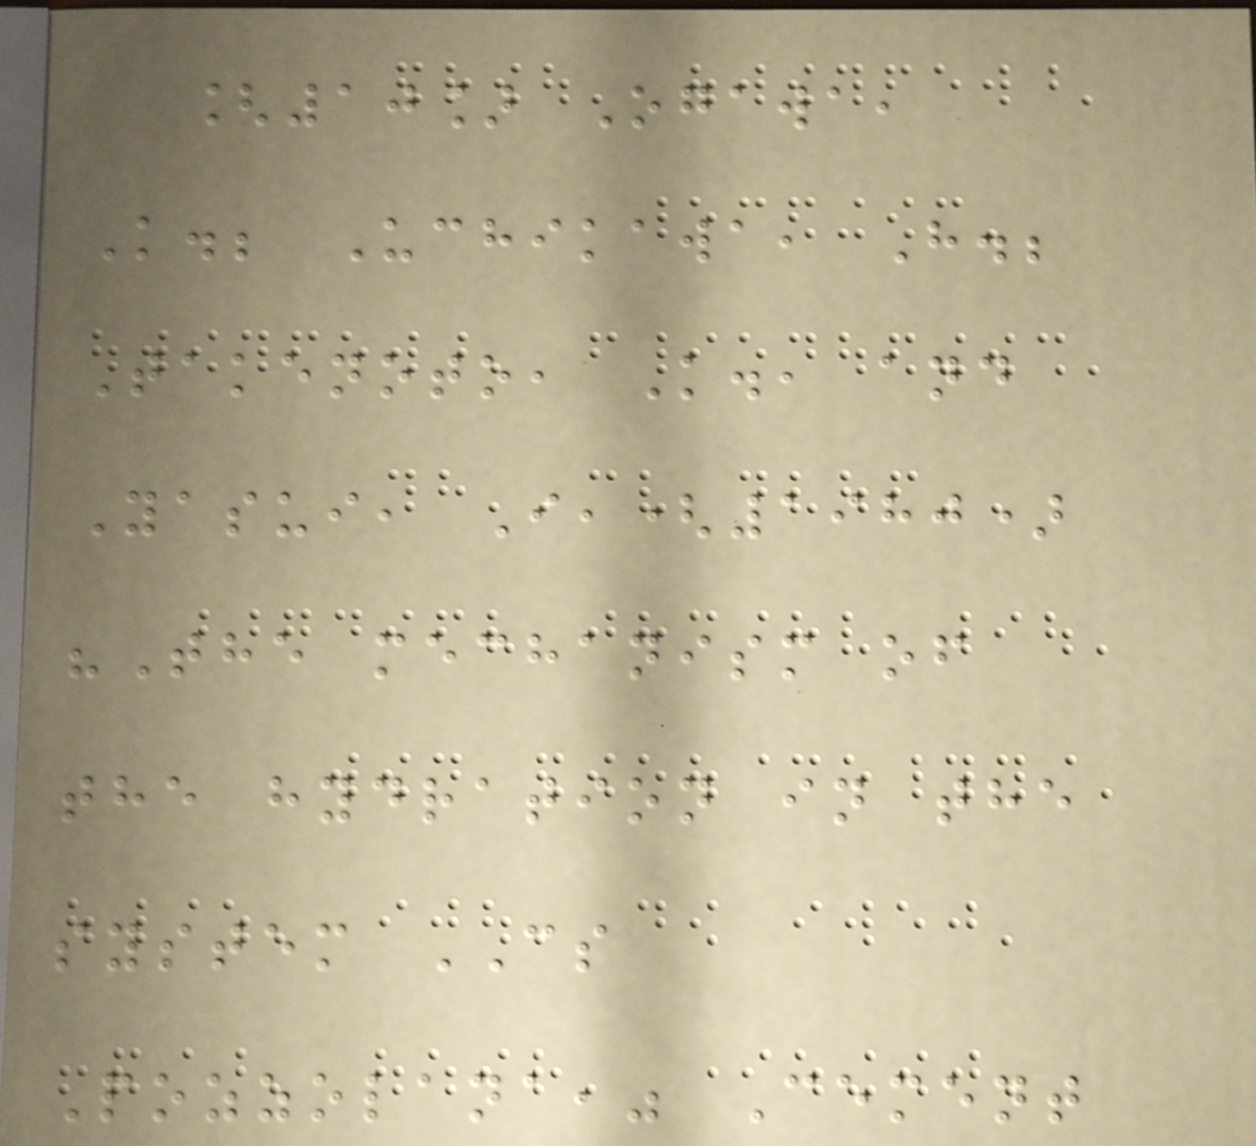[10] Ogawa,
K.; Uchikawa, H.;
Takenoto, K., and
Yasui, I,(1980)
"The mechanism of
the hydration in the
system CS
Pozzolana," Cement
